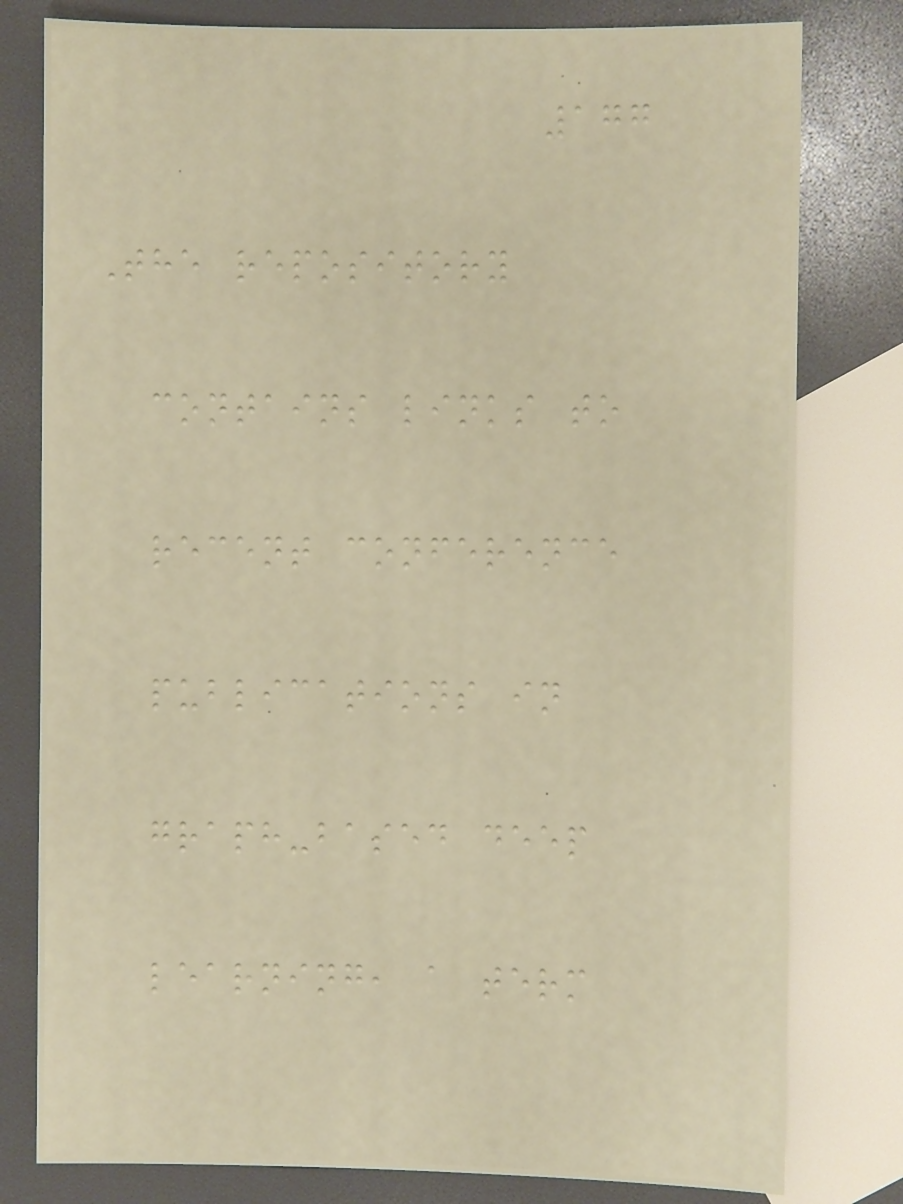177
The repository
contains links to
recent conference
publications in
graph-based deep
learning, a term
